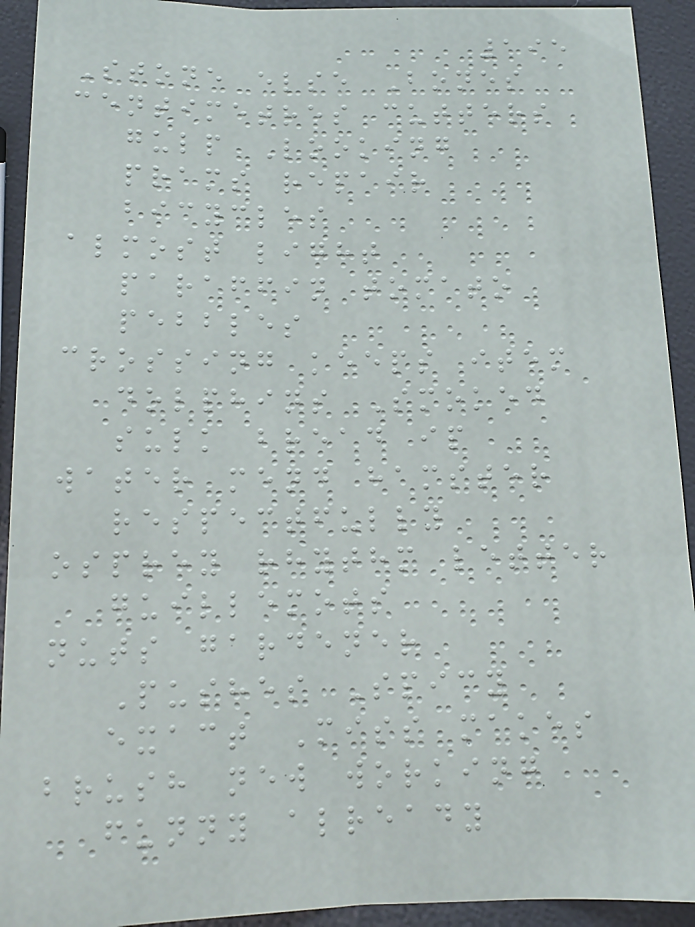195
Stone else Bones
centimetres cutters
gulp Looking
prams repair
bicycles
almost light
paraffin tomato
pebbles
crossing keeps item
dolphins Smoked
sulk bread ip
water mend hamster
respectfully
osprey rhythm letter
guillemots
nuts gardener
Pushes Spicy
exact Miss makes
brush new working
funny already
